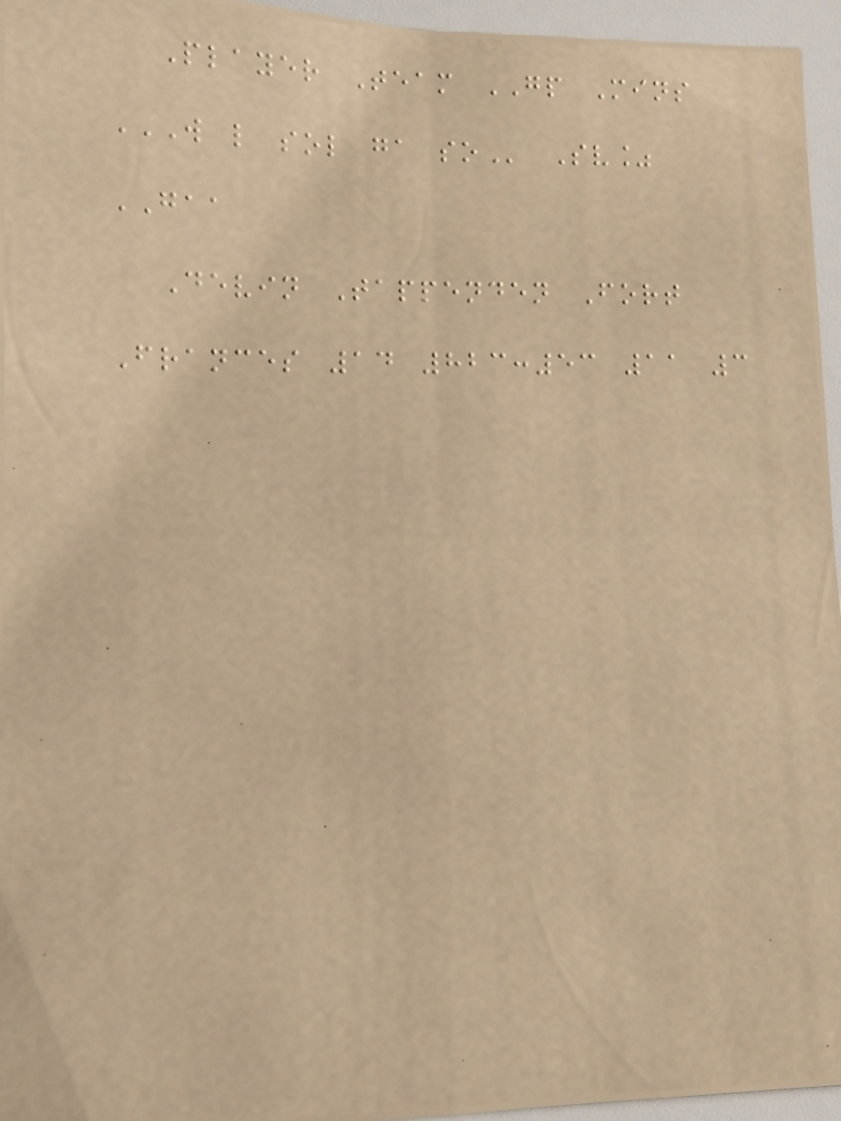Player Team GP Mins
W L SOL GA SO Sv%
GAA
Devin Tappenden Fort
Frances 14 823:53 11 3
